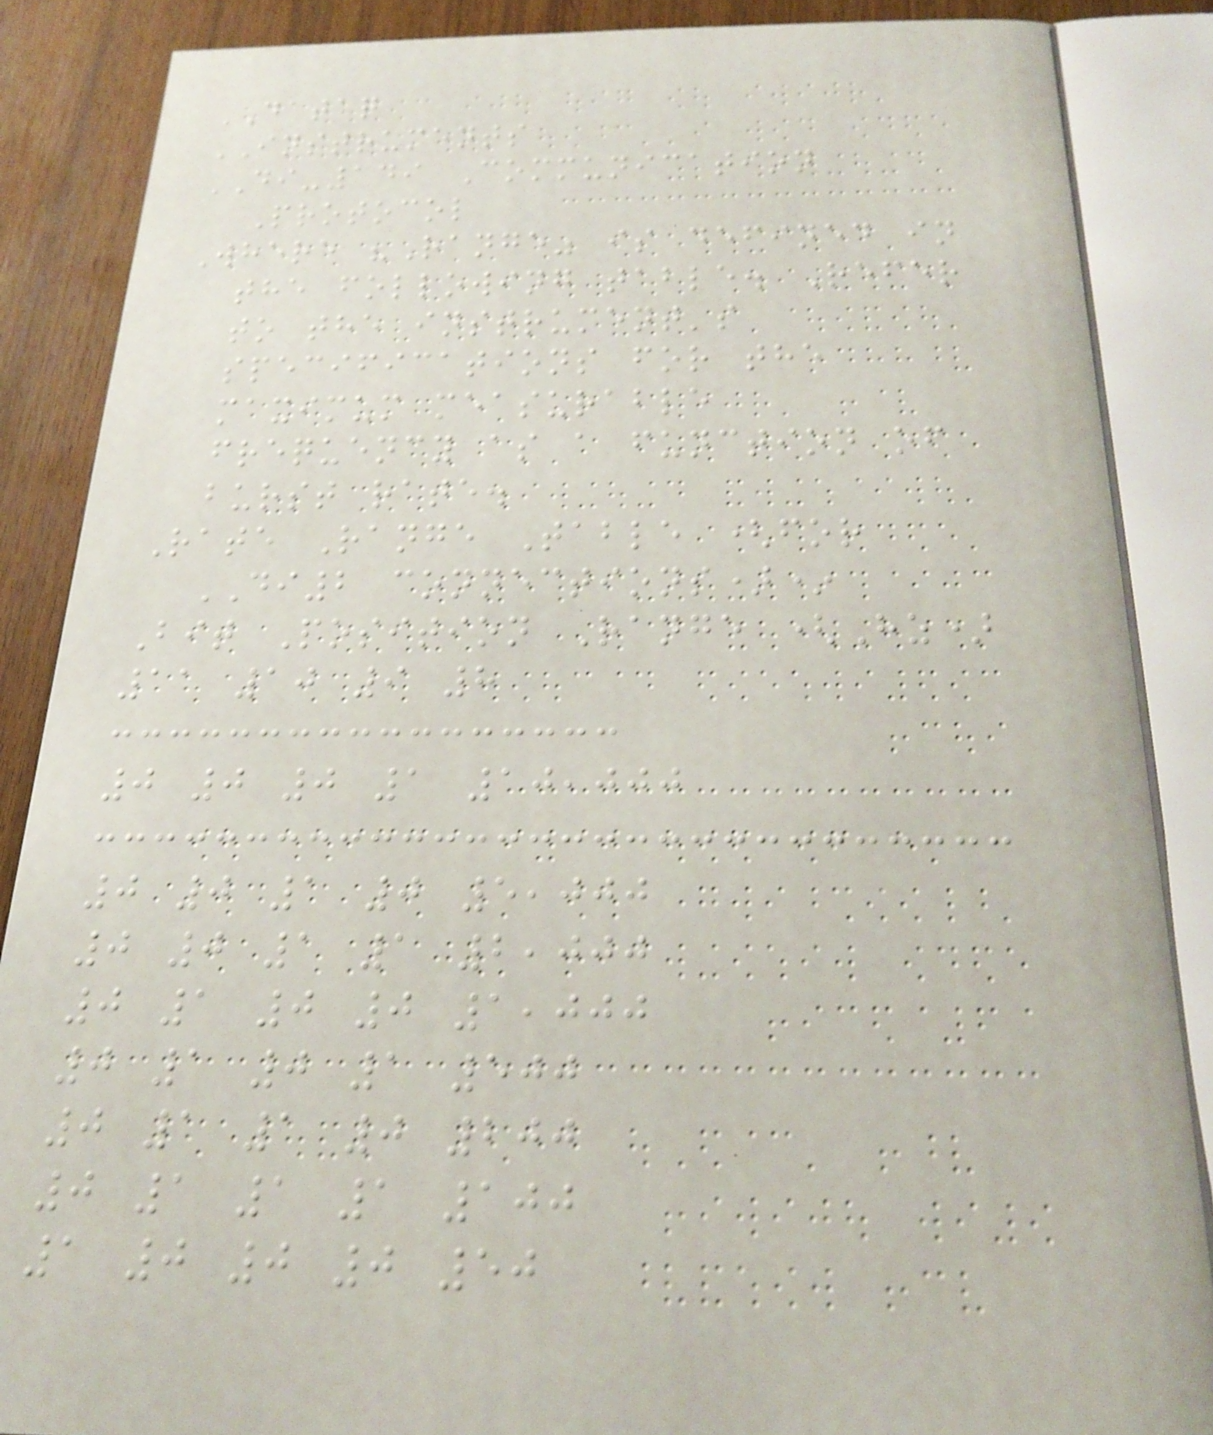DATAQ
INSTRUMENTS
DI-149 Communication
Protocol
Where "Range" is defined in
the following table. Refer
to the instrument's
specifications for the
maximum measurable
frequency as a function of
burst rate.
Rate Range Table (for
DI2 connections)*
Bit Position Range (Hz)
11 10 9 8
0 0 0 1 10,000
0 0 1 0 5,000
0 0 1 1 2,000
0 1 0 0 1,000
0 1 0 1 500
0 1 1 0 200
0 1 1 1 100
1 0 0 0 50
